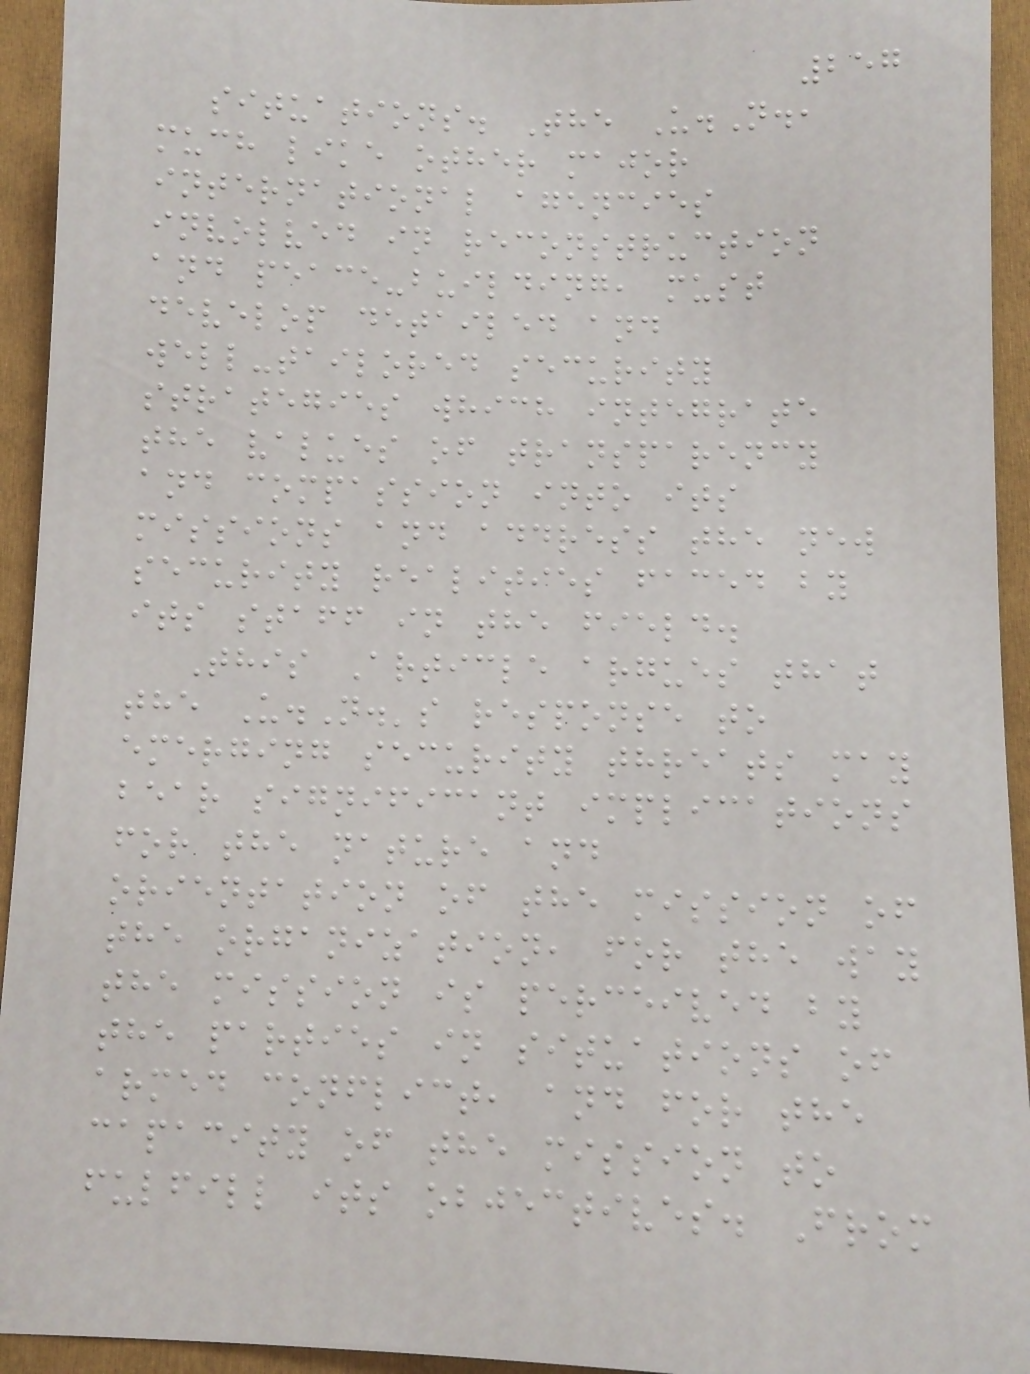257
situations. The U.N.,
much like other major
international agencies
involved in reconstruction
and peace-building, must
develop detailed and
well-tailored security
strategies which integrate
the values of transparency
and compassion into its
missions and address the new
security realities faced by
its staff in the field.
This Article argues that
the U.N.'s response to
emerging security threats may
bear significant implications
for the nature and
orientation of the mission of
the organization, for the way
the mission is perceived by
the parties in situations of
armed conflict, and for the
capacity of the mission to
fulfill its objectives. From
